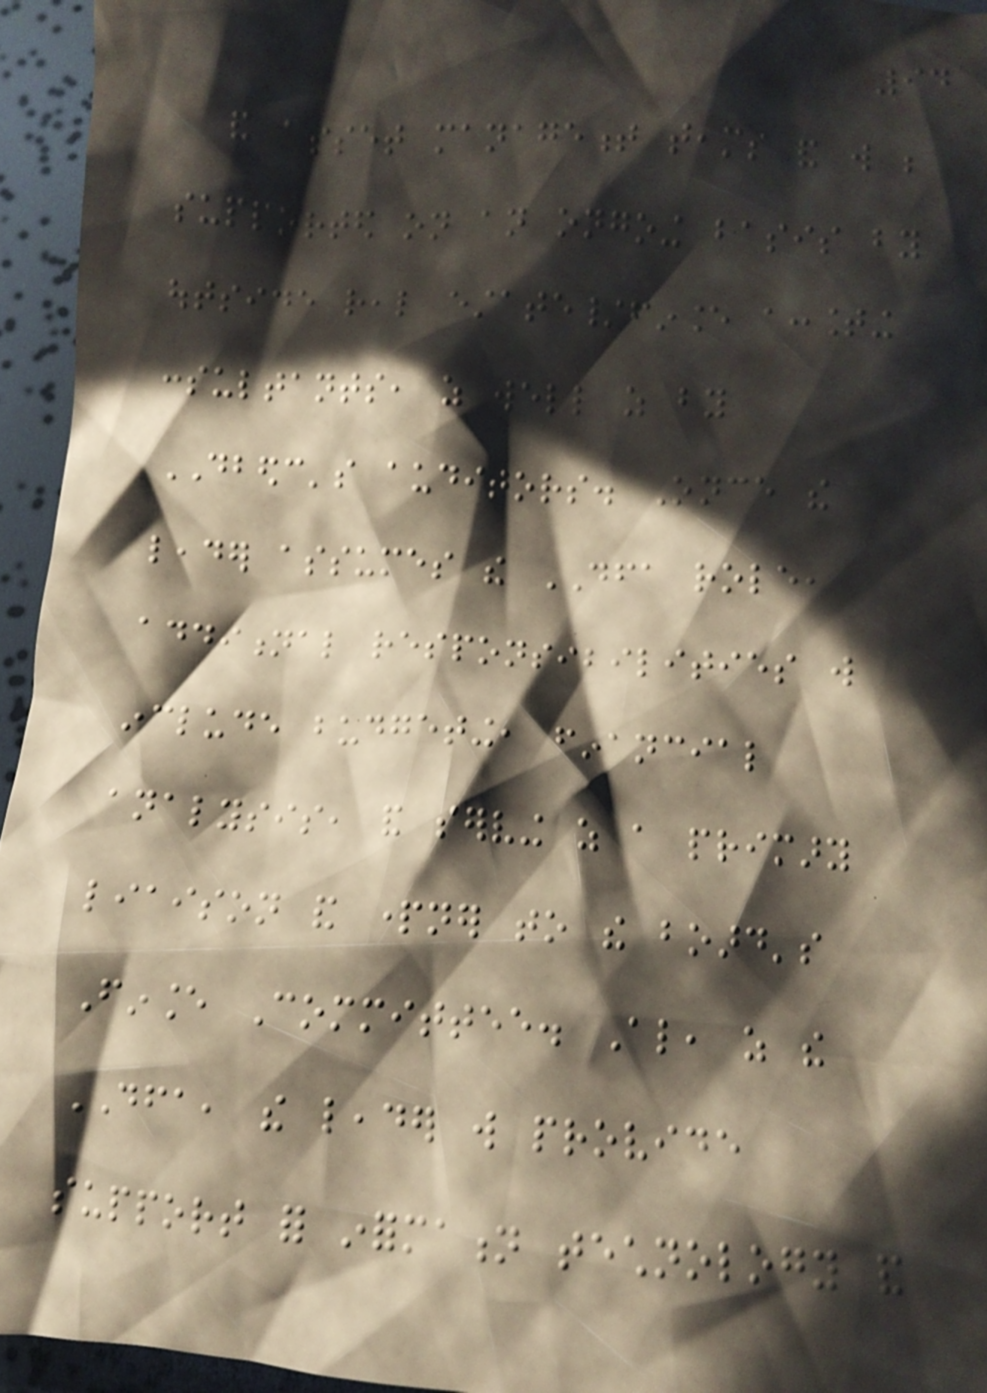94
and asset management teams and will be
supported on an ongoing basis by
outside real estate/finance accounting
consultants, as well as by
DBEDC's auditors. Once the
leader assumes the DFA role,
additional responsibilities will
include budgeting, financial
analysis, and serving as a primary
liaison and partner to the board's
Finance Committee. Also, as the
DFA, the leader will provide
support for information technology and
